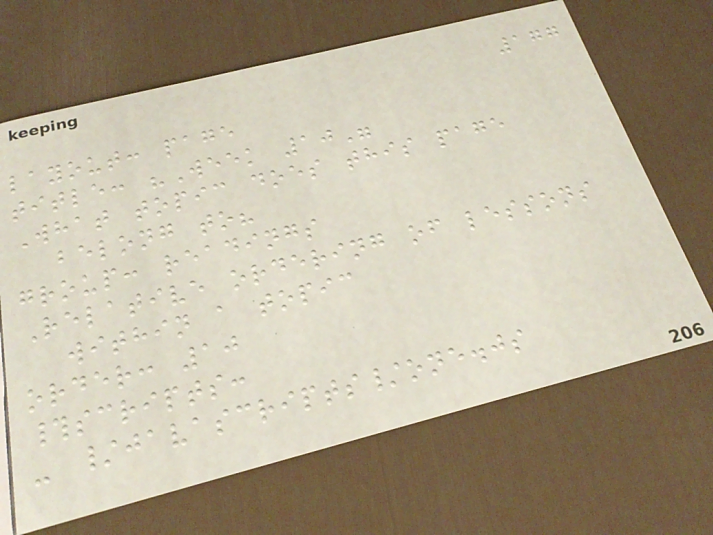177
layout: page
title: "Week 10"
What topic does this page
belong to?
group: readings
Relative ordering of lessons
within a topic
order: 10
#scripts:
- /javascripts/one.js
